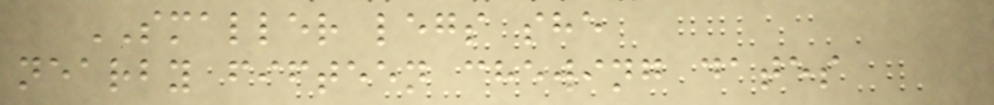SMALLER legs she
nearby fifteen chewing dates
